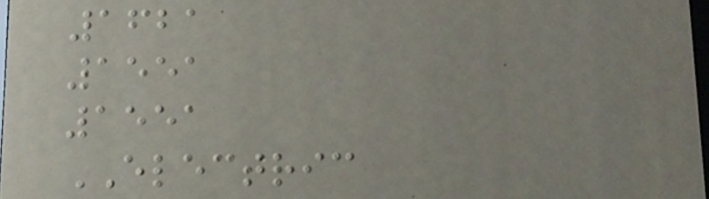1621
1551
1551
ELECTRIC
